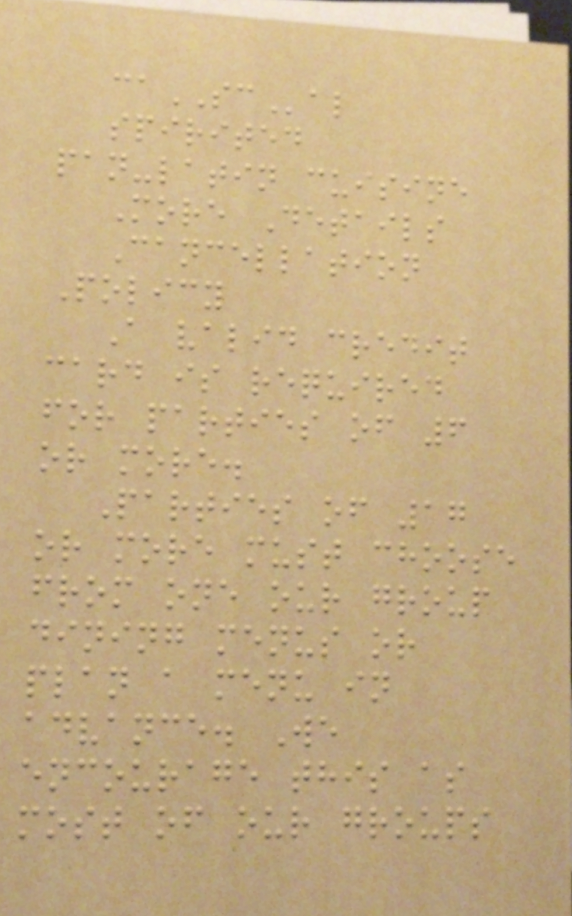caSCal
spirited
pan-latin cuisine
More Details
Cancellation
Policy
A valid credit
card is required
for parties of 6
or more.
Parties of 17
or more must choose
from one our group
dining menus or
plan a menu in
advance. We
encourage this as
most of our groups
